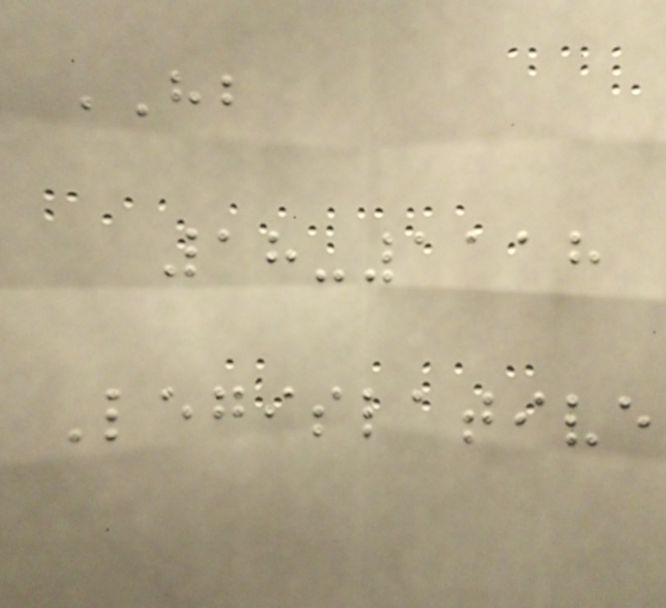HB
18-1118
Legislative
